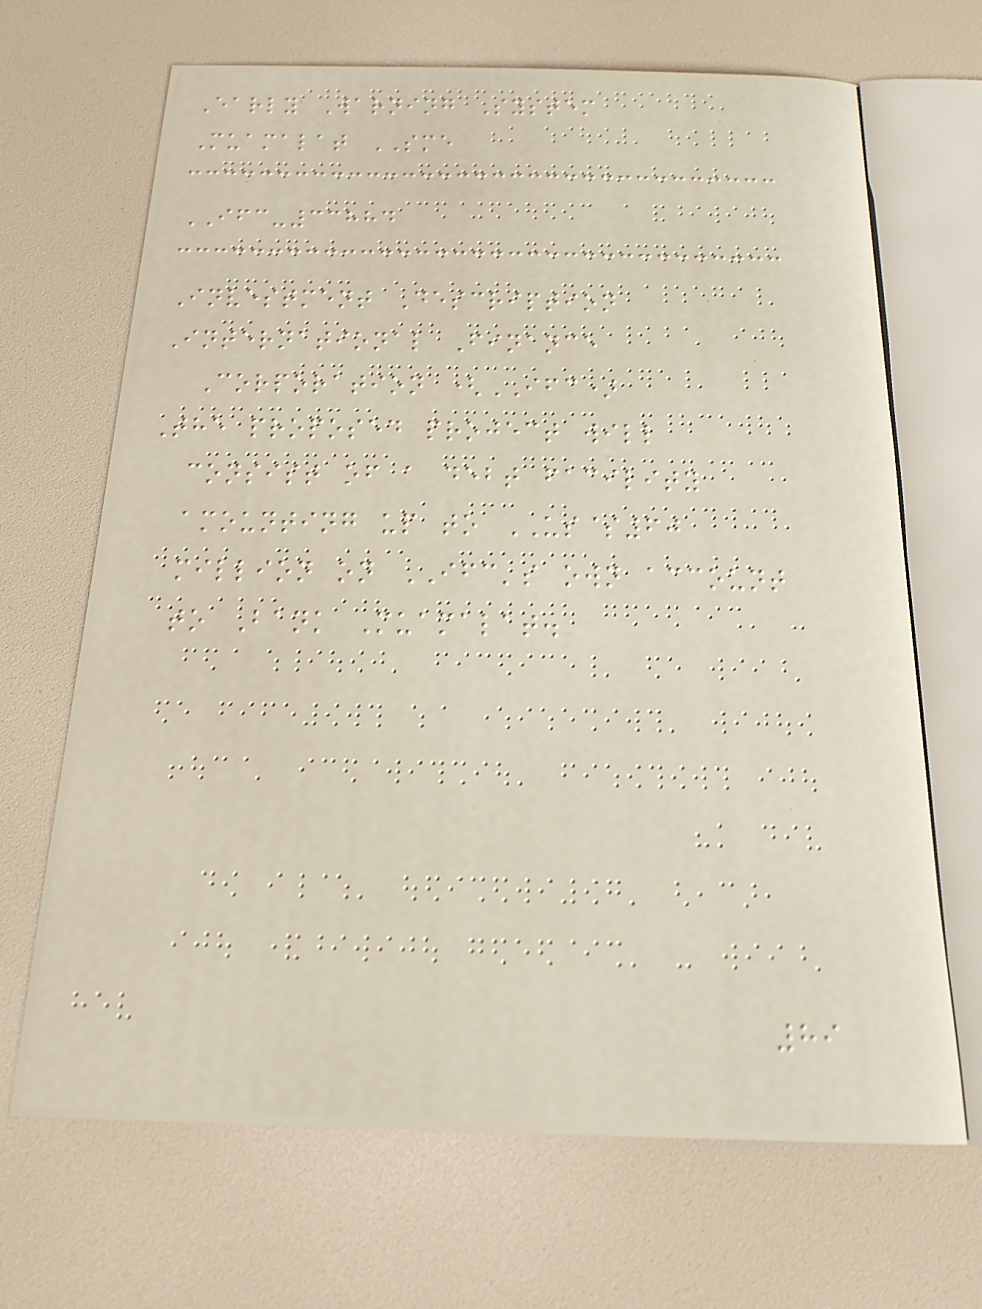Early Warning System
Muamalat SME
IFC-33884
Investment Description
International Finance
Corporation (IFC)
The proposed project will
consist of a debt facility
amounting up to US$60
million on IFC's own account
to Bank Muamalat.
89
